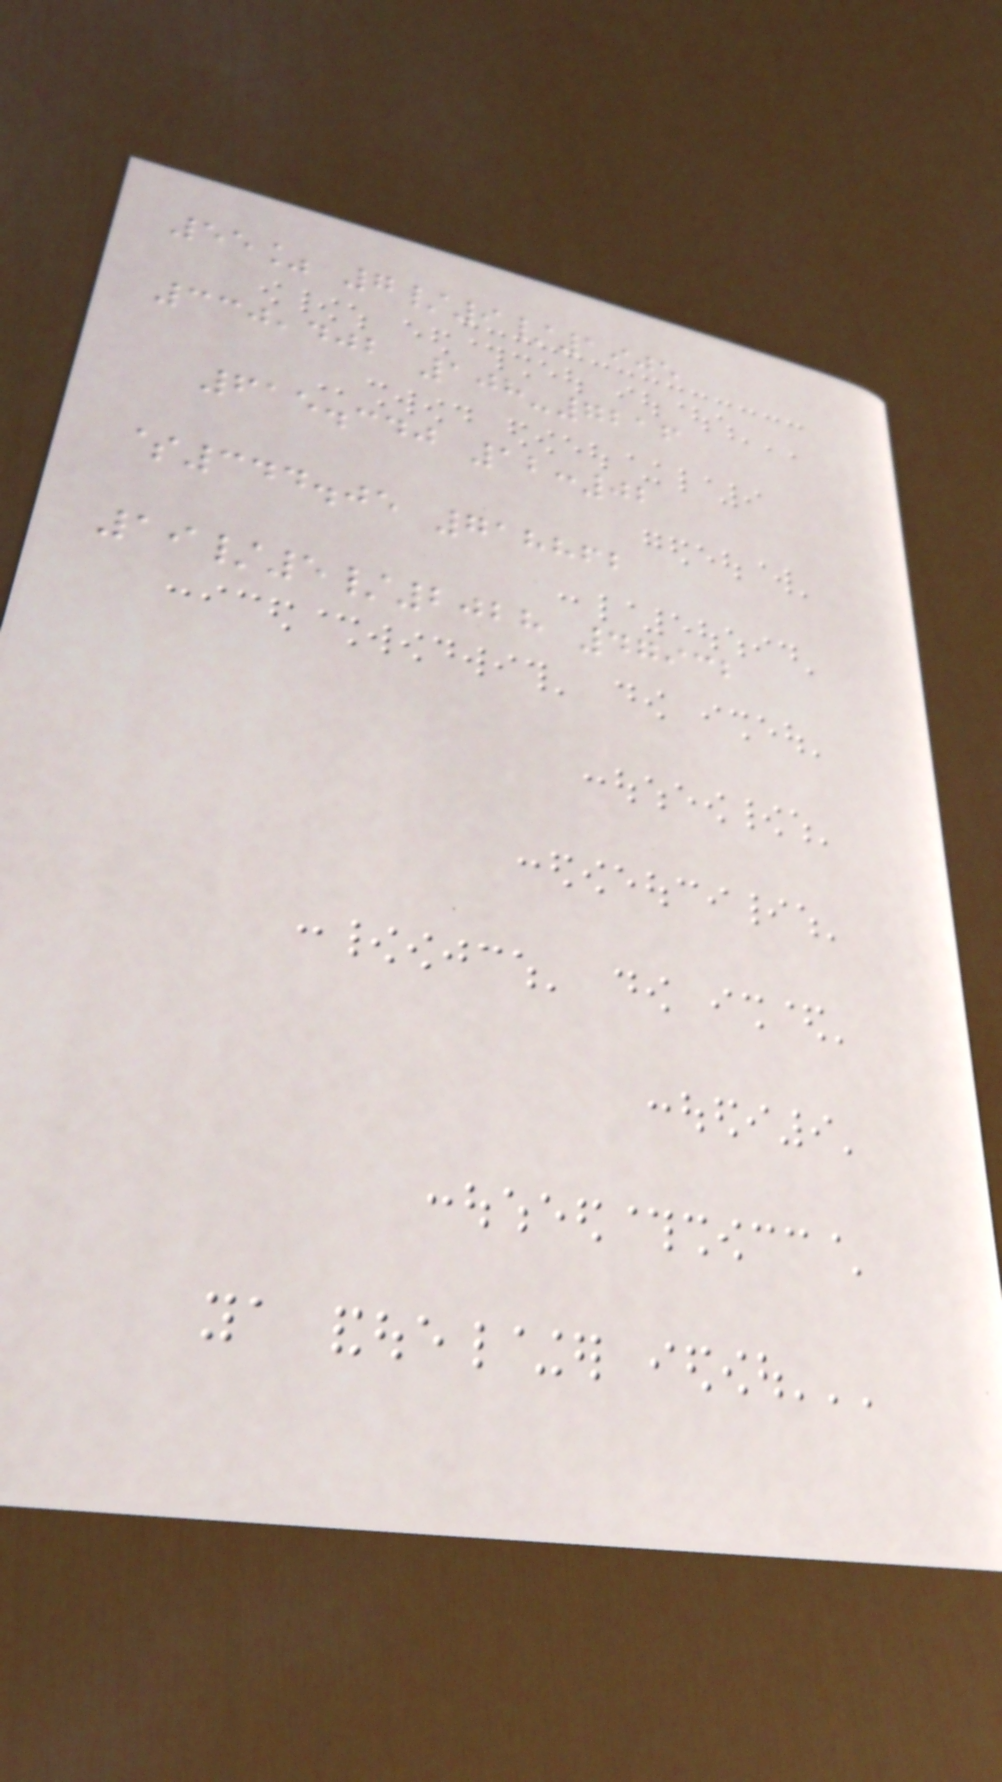55% 7/9/1905
330,402 108-7216
615.340 12:02
$344.05 718862
19/5/2028 47932
